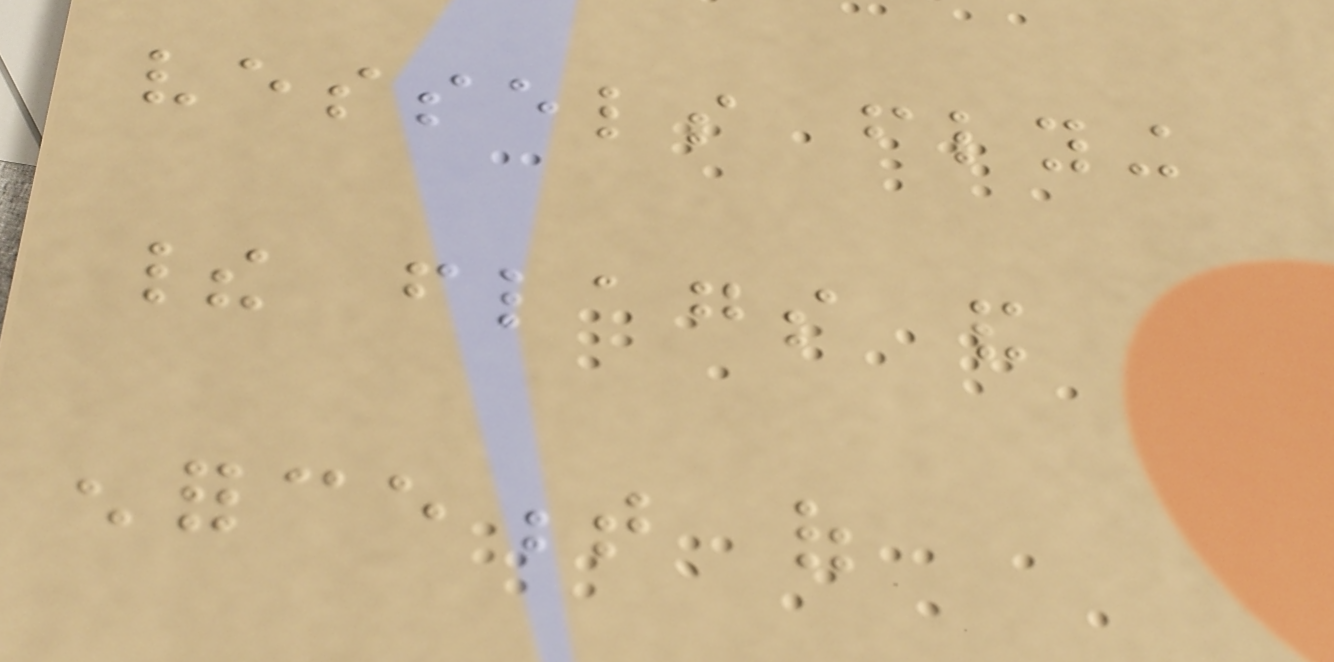vessels flying
their flags and
enforcement of
